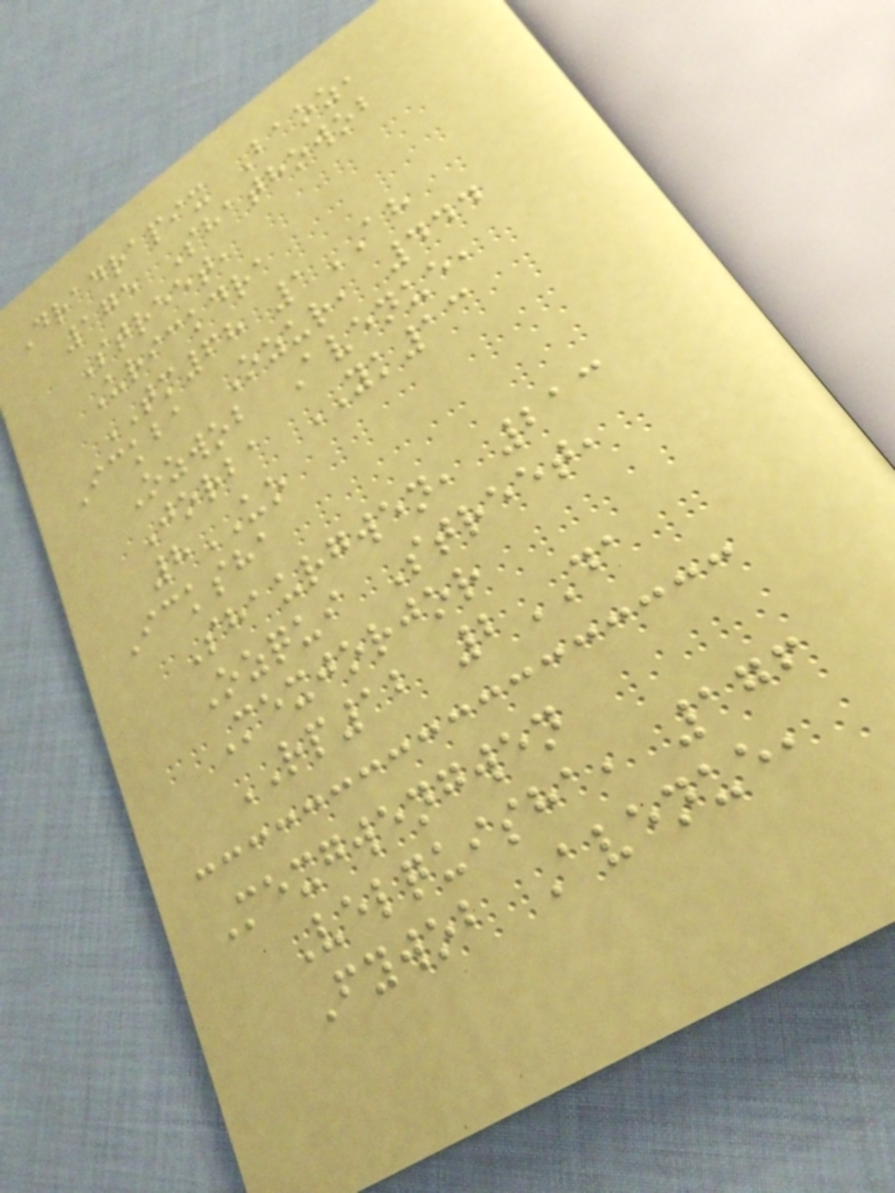Dradrapix Baoz,
175 Shathowob
Street,
Urickdra
TM68 1AH
Ickba Ozur, 444
Ozwob Avenue,
Jorba YK13
8UO
Icksha
Shaurgwen, 213
Ozqui Street,
Mexjorjor
RP12 2DA
Mexgwengwen
Velquisha, 176
Fywob Avenue,
